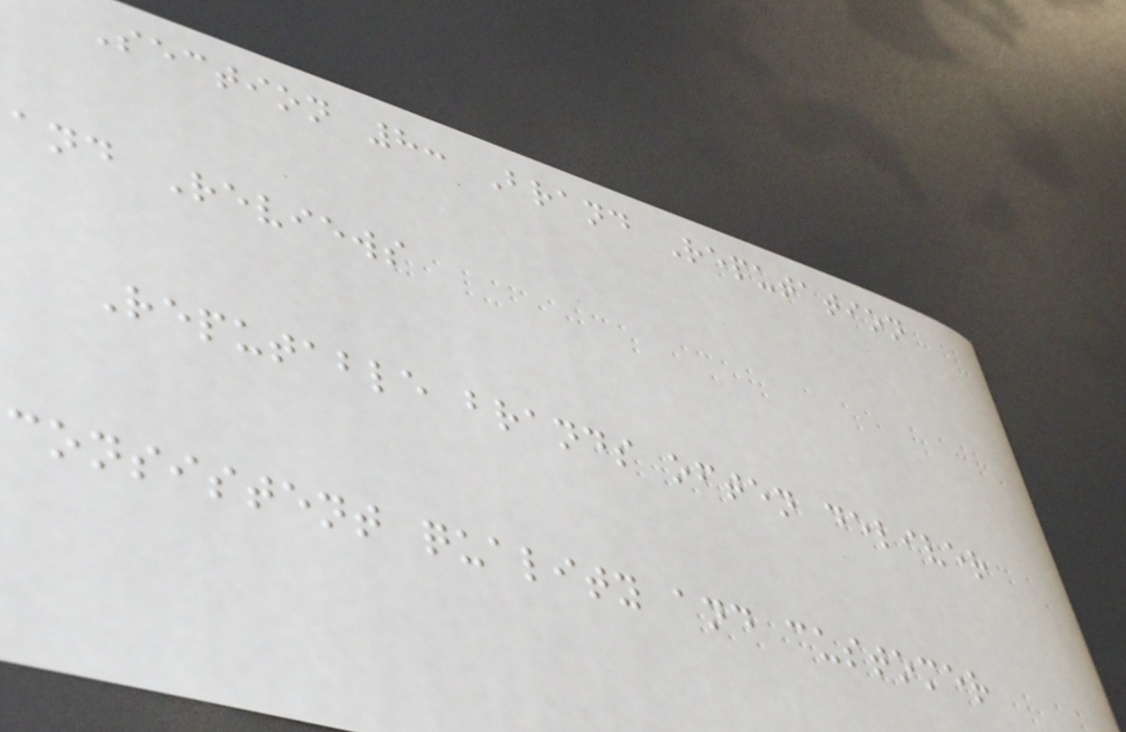Section 8: Brand Reputation
and Reviews
Reputable brands often deliver
consistent quality and customer
